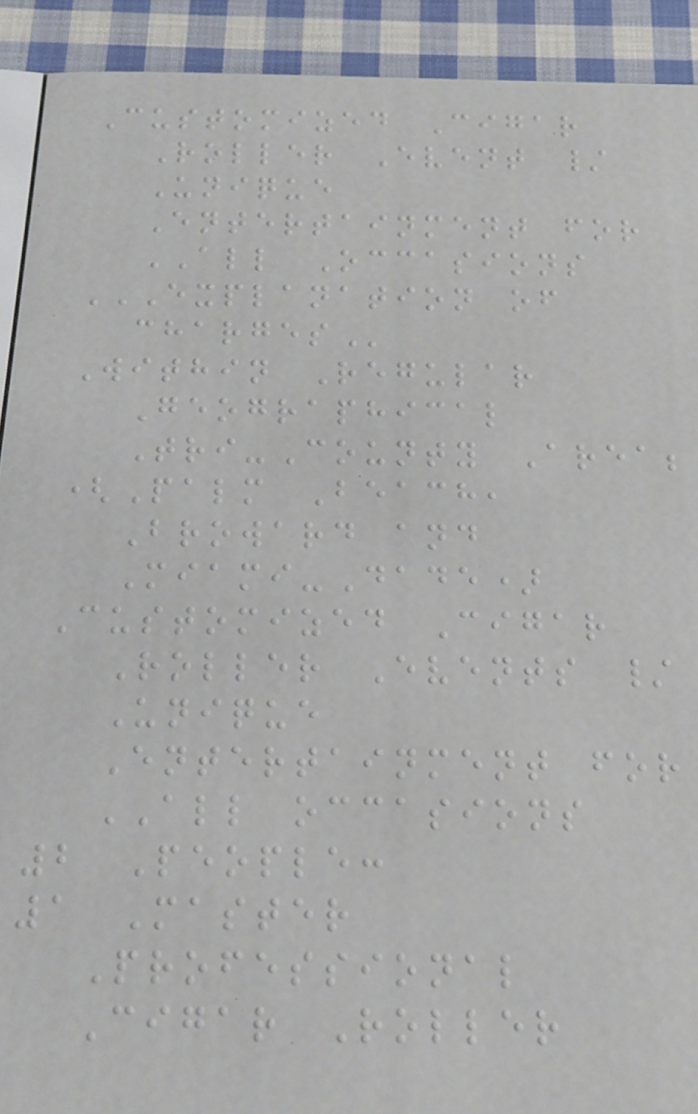Customized Cigar
Roller Event /
Unique
Entertainment for
ALL Occasions
EXPLANATION OF
CHARGES
Within Regular
Geographical
Tri-County Area;
(Palm Beach,
Broward and
Miami-Dade)
Customized Cigar
Roller Events /
Unique
Entertainment for
ALL occasions
2 People:
1 Master
Professional
Cigar Roller
